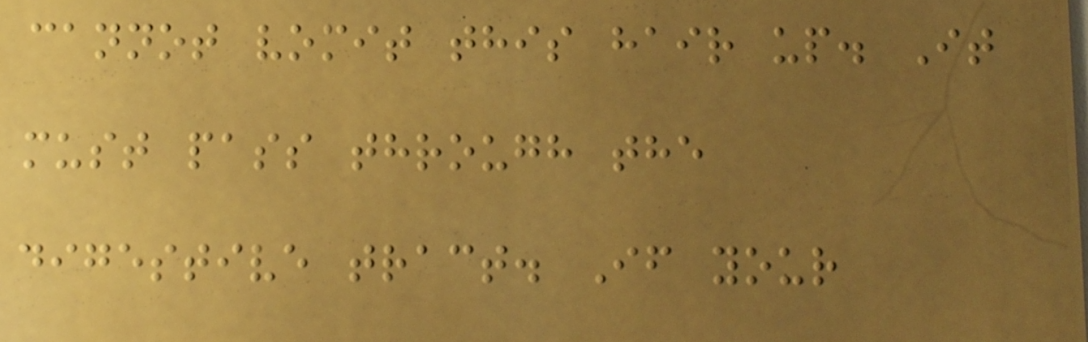cannot vomit this hair up. It
must pass through the
digestive tract. If your
